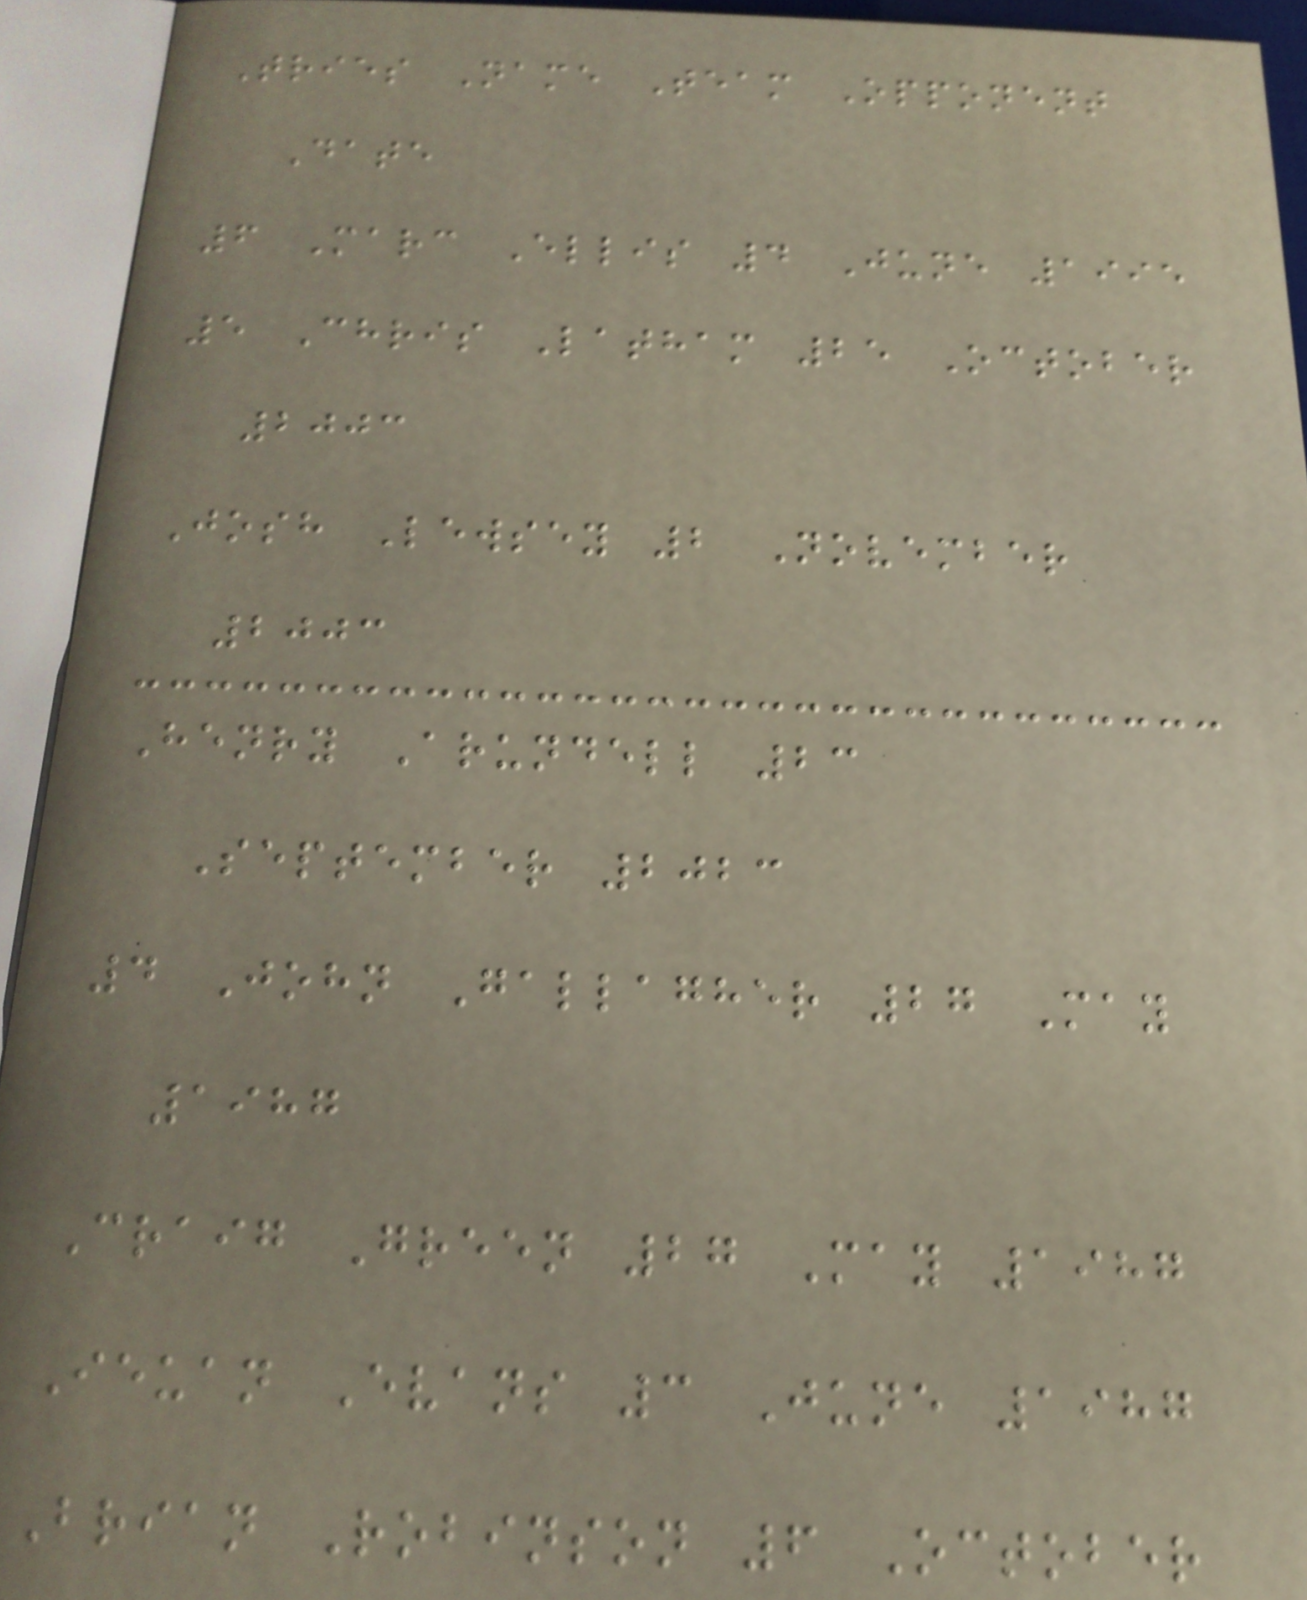Tries Name Team Opponent
Date
6 Marc Ellis 4 June 1995
5 Chris Latham 25 October
2003
Josh Lewsey 2 November
2003
Henry Arundell 23
September 2023
4 John Gallagher 27 May
1987
Craig Green 27 May 1987
Ieuan Evans 3 June 1987
Brian Robinson 6 October
